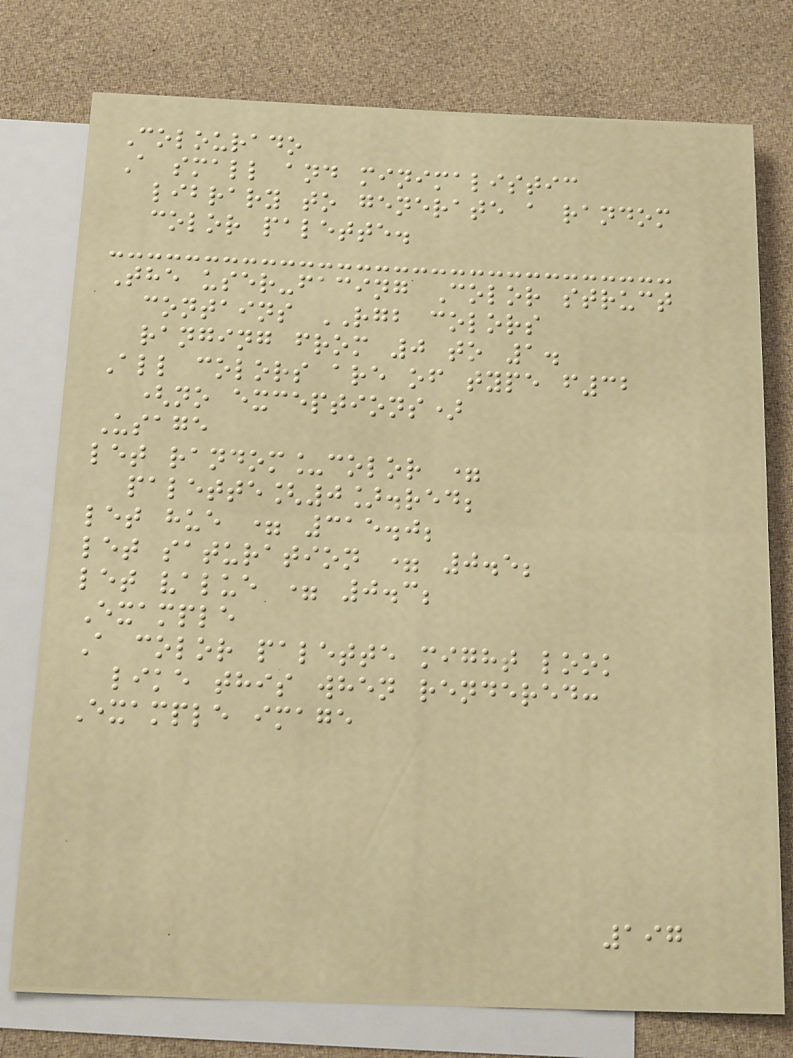Colourado
A small and minimalistic
library to generate a random
color palette.
The user-facing Color struct
contains RGB colors
ranging from 0 to 1.
All colors are of type f32
(no exceptions)
Usage
let random_color =
palette[0].red;
let hue = 315.0;
let saturation = 0.5;
let value = 0.3;
Example
A color palette might look
like this when rendered:
Example image
197
